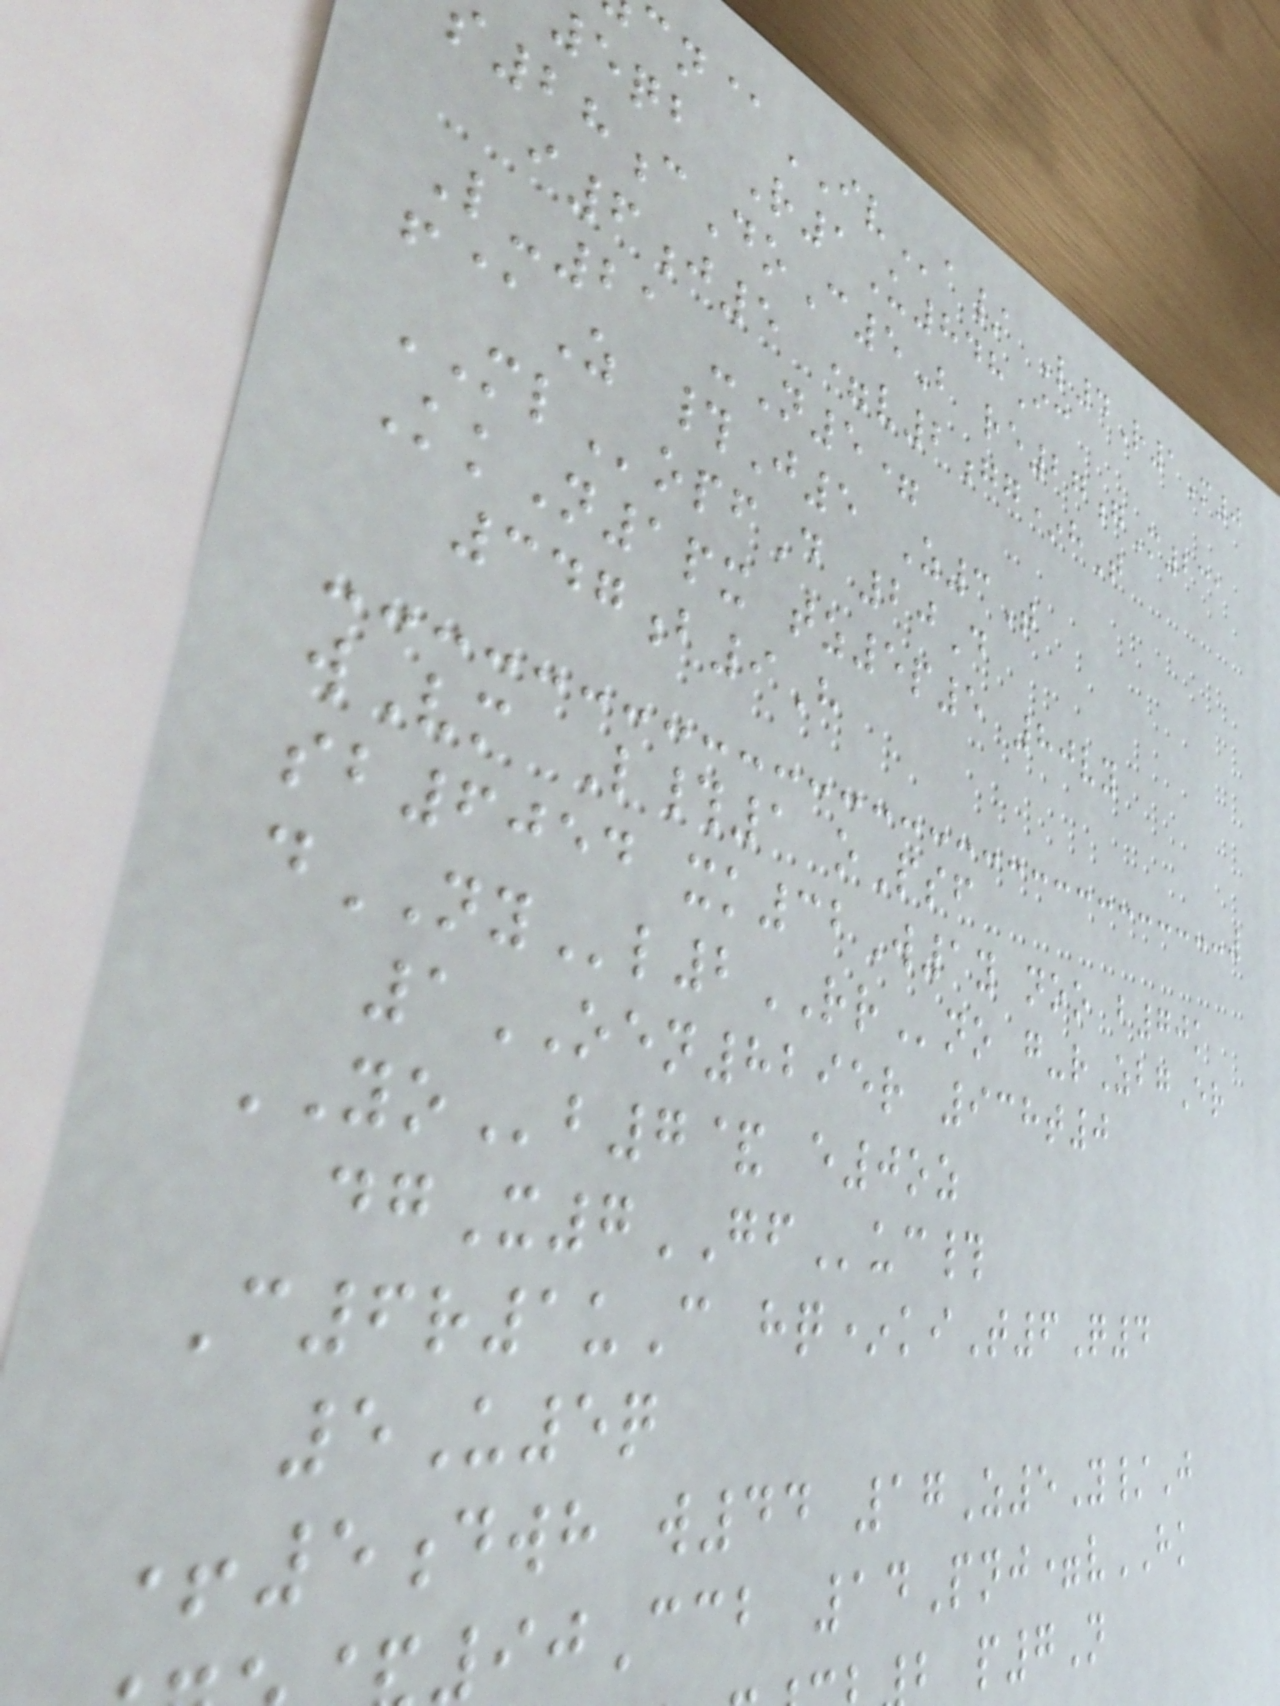n@IVa/ L4R1M0
eqb R1U848Ic
28cDoC5B re27gM231
i6j5 =v2gg*hT
L-21 -N5=
f@Z #J5 Z3T
MLopfD 20D
KkN1px tz5p5 80vy
347b9H
wVm L#1 oPsf
sb6054 xk32W1y noo b70k
dNYl2RRno g-rZbgEr
1OEN8295r 938t0
YOb7& e0oz
dgX7GFuc#
C6r1uC hq*kiT6Q4
5U5q
+5dwh w44 17Z5Y/J
90Ccb 14Pnj=vHK
b p7N
